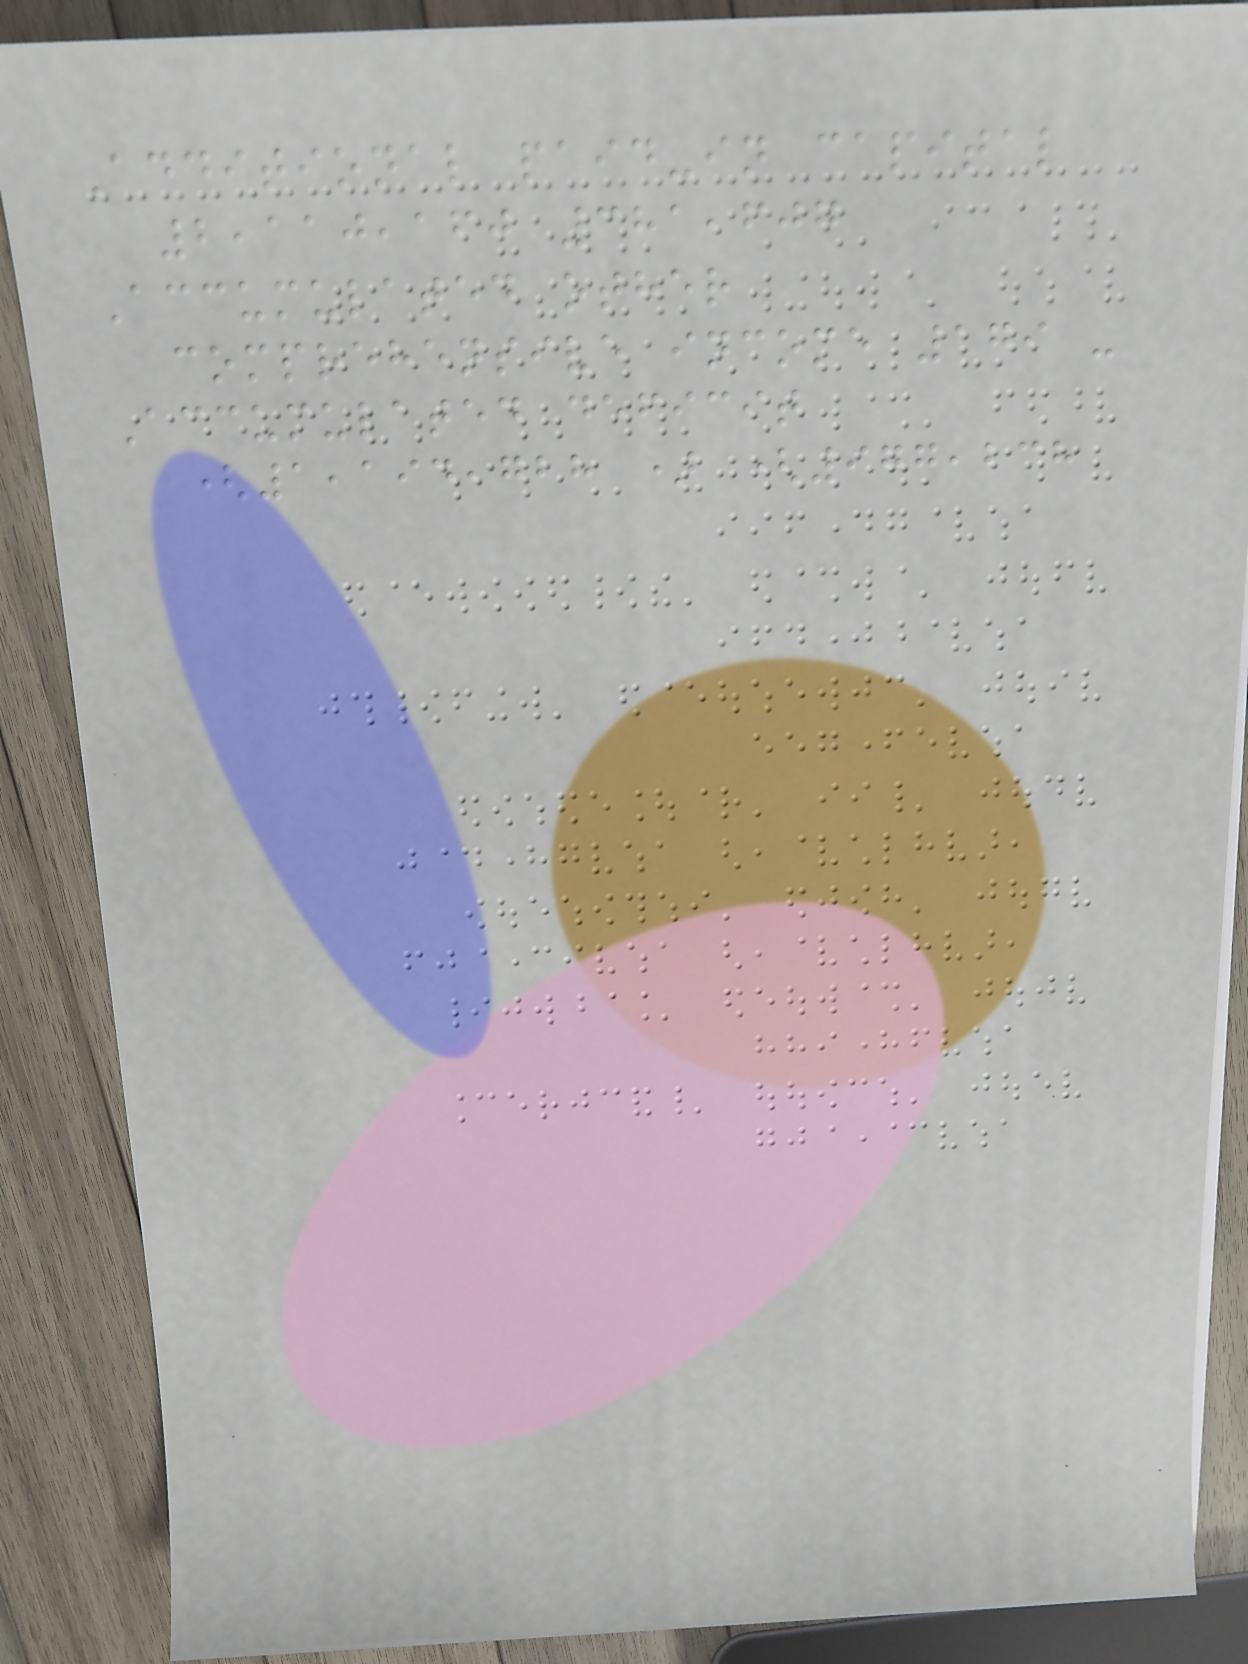Additional paid-in capital
2,110,160 381,607
Accumulated other
comprehensive income 179 -
Accumulated deficit
(1,194,728 ) (977,238
